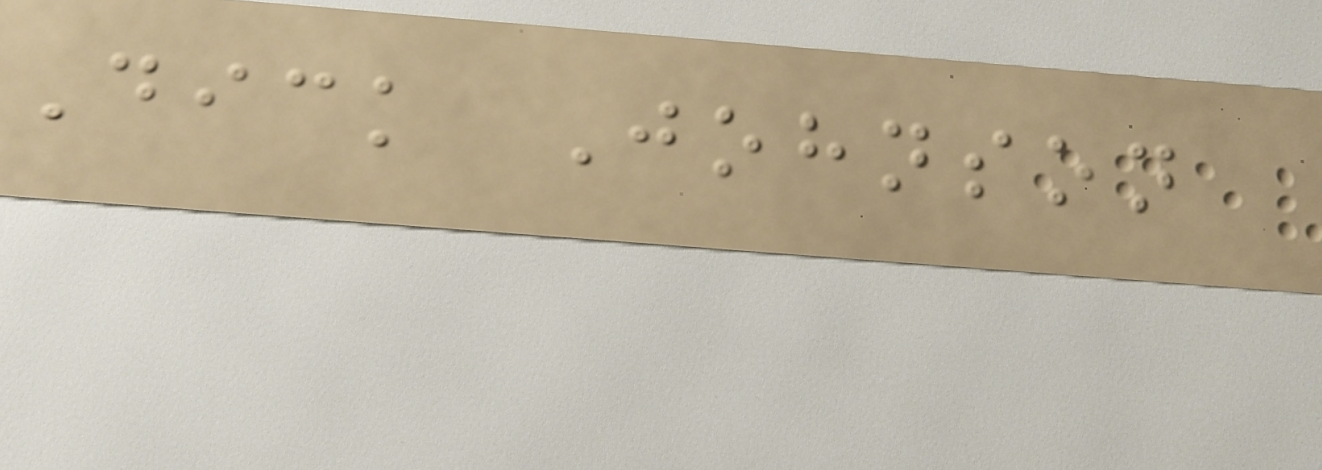Dick Johnson
